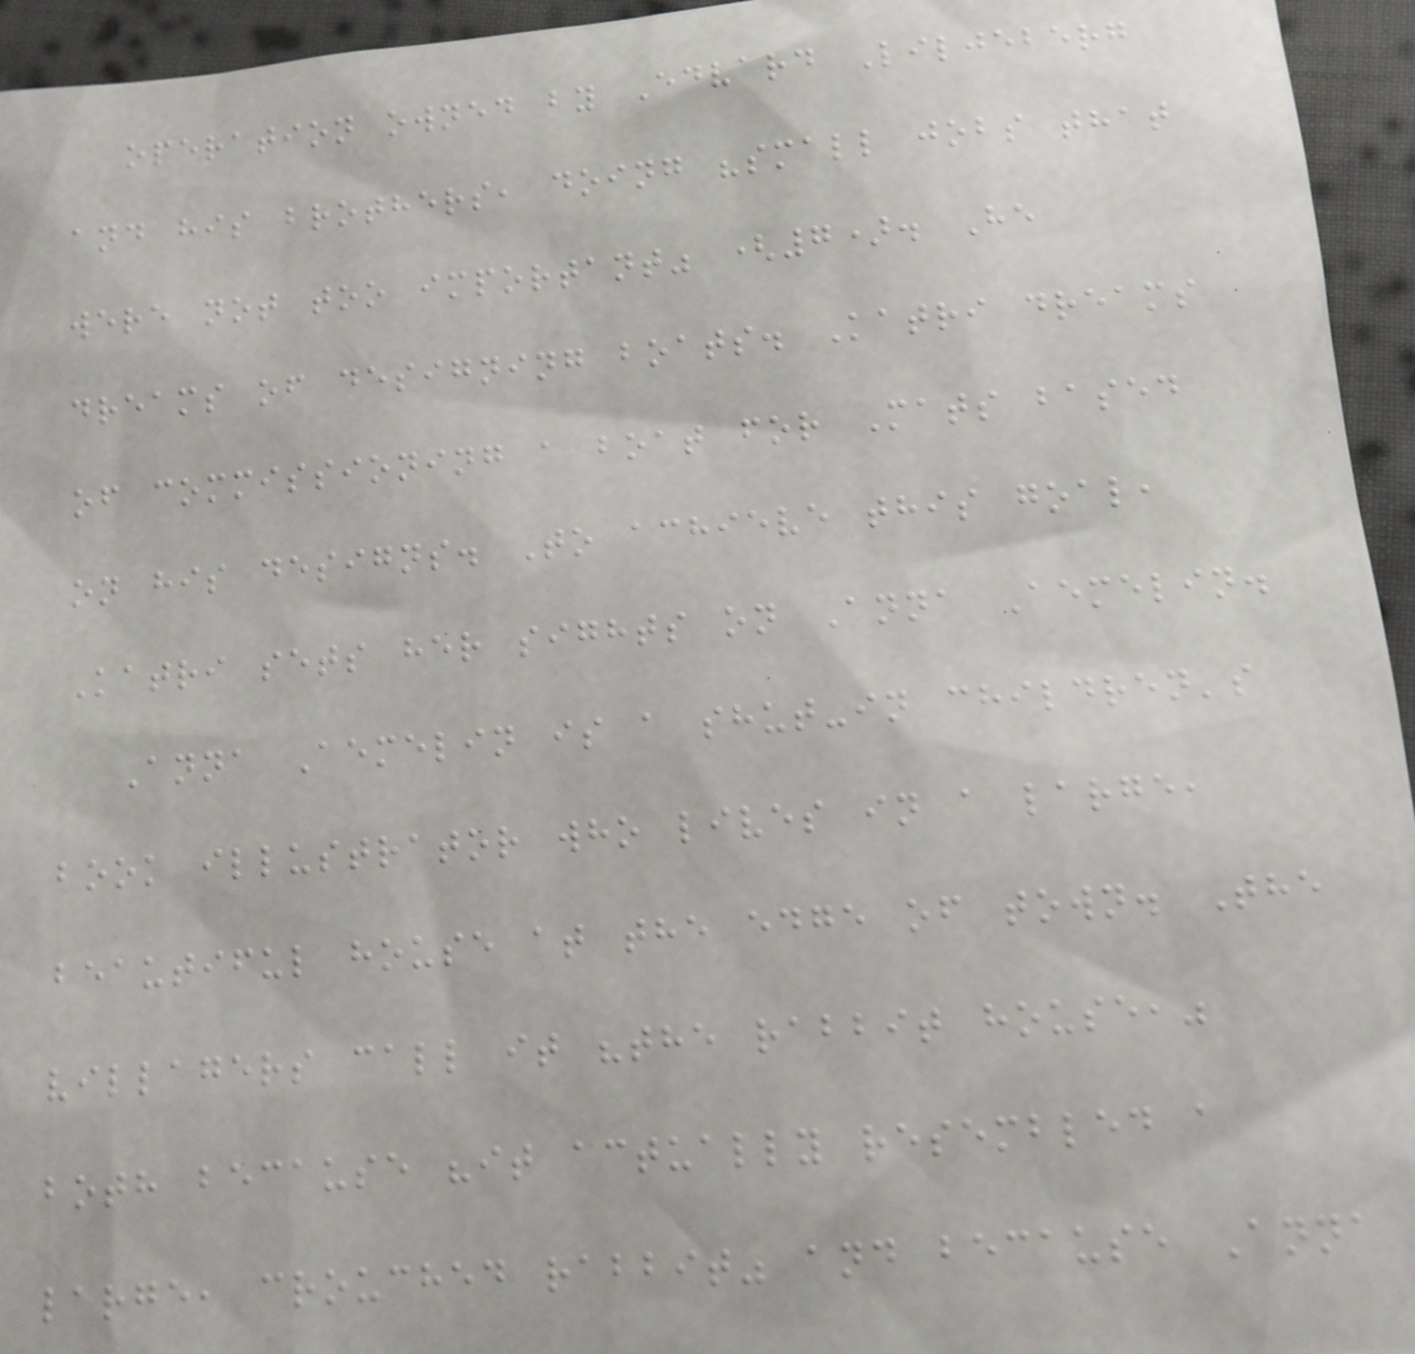operation owned by Edvard Liljeberg
and his brothers, doing "small jobs that
were not too important" (7). He
dreams of designing boats. Katri dreams
of commissioning a boat for Mats based
on his designs. To achieve this goal,
Katri sets her sights on Anna Aemelin.
Anna Aemelin is a shut-in children's
book illustrator who lives in a large,
beautiful house at the edge of town. The
villagers call it "the rabbit house,"
both because "it actually resembled a
large, crouched rabbit" and because Anna
